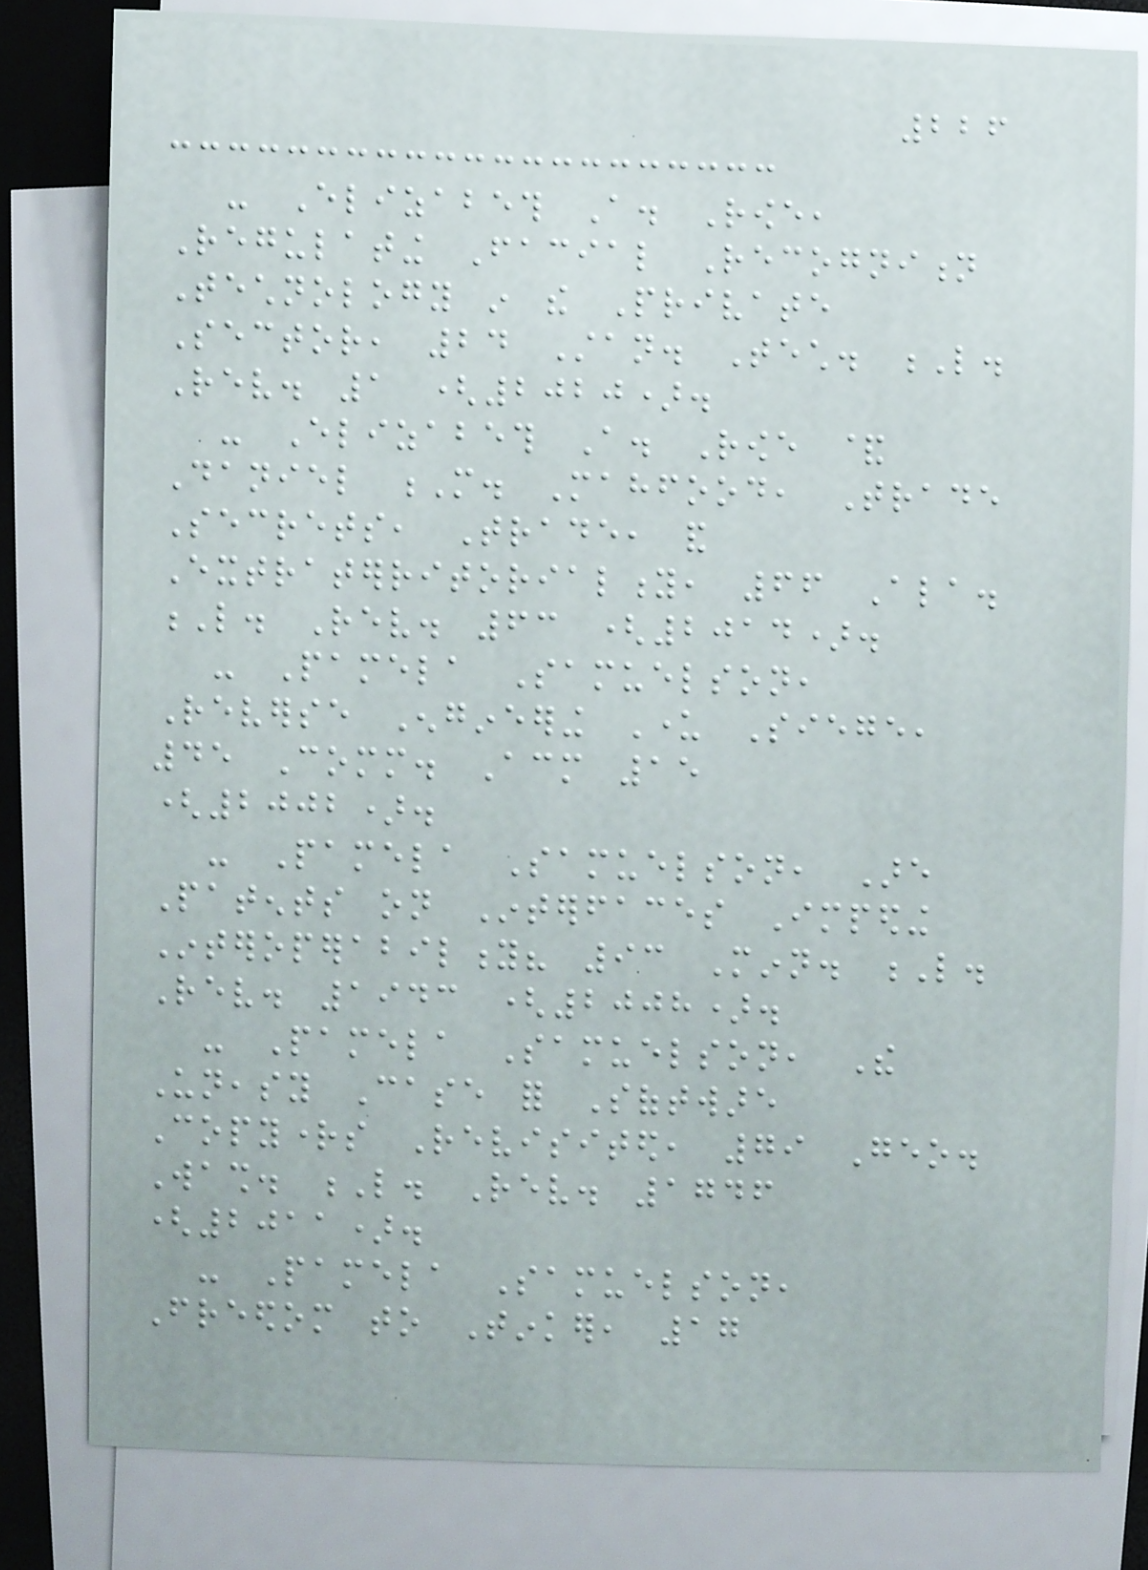226
- Elizabeth A. Rowe,
Regulating Facial Recognition
Technology in the Private
Sector, 24 Stan. Tech. L.
Rev. 1 (2020).
- Elizabeth A. Rowe &
Daniel M. Mahfood, Trade
Secrets, Trade, and
Extraterritoriality, 66 Ala.
L. Rev. 63 (2014).
- Pamela Samuelson,
Reverse Engineering Under Siege,
45 Comm. Acm 15
(2002).
- Pamela Samuelson, Are
Patents on Interfaces Impeding
Interoperability? 93 Minn. L.
Rev. 1943 (2008).
- Pamela Samuelson, The
Uneasy Case for Software
Copyrights Revisited, 79 Geo.
Wash. L. Rev. 1746
(2011).
- Pamela Samuelson,
Freedom to Tinker, 17
